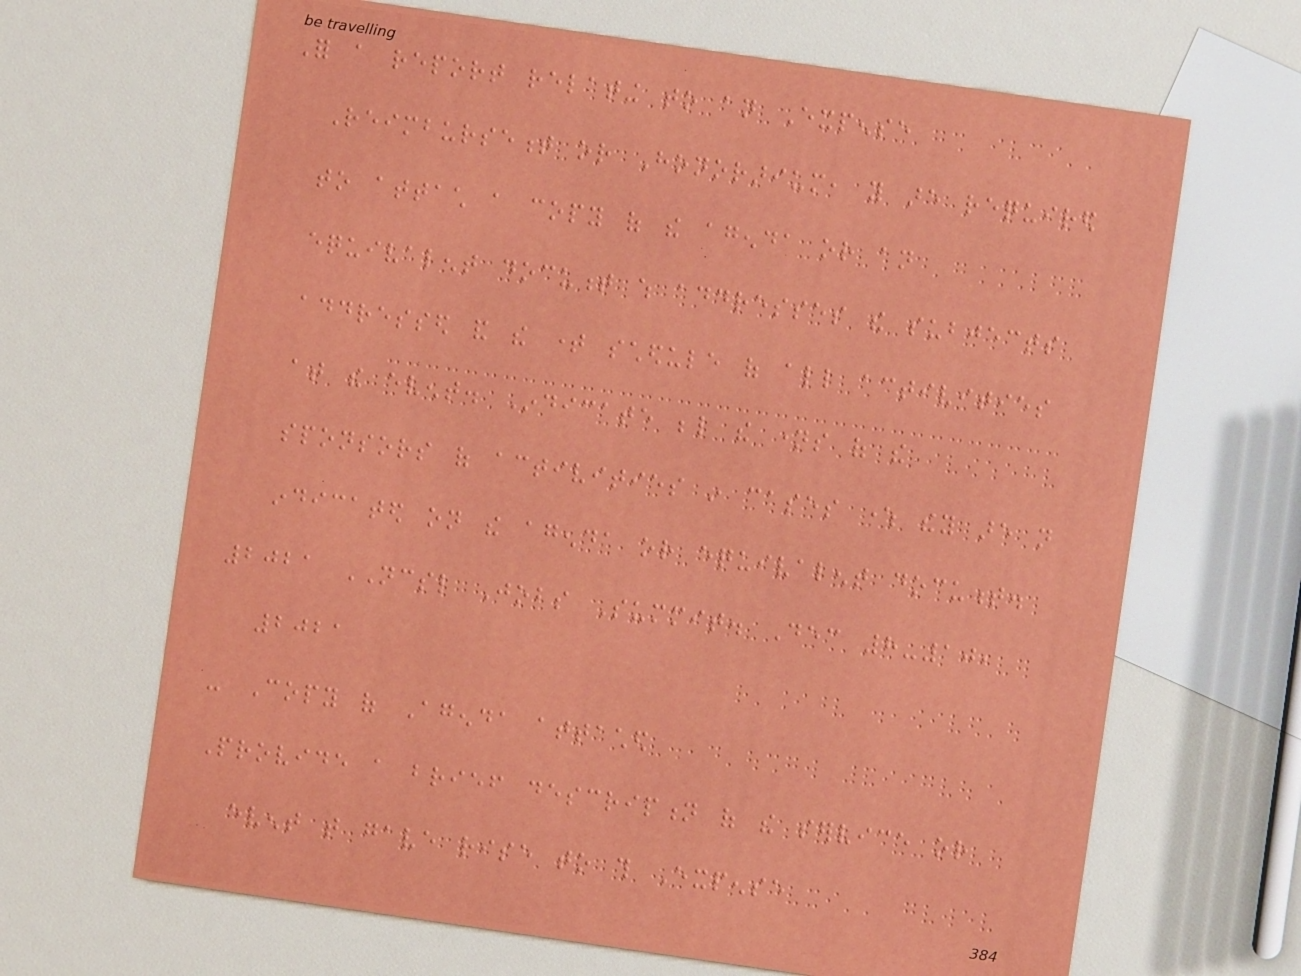For a report relating to an Expense
Reimbursement or Honorarium, you are required
to attach a copy of the agenda or an
equivalent document which addresses the subjects
addressed and the time schedule of all activities
at the event. Indicate below the names of the
sponsors of activities in cases where they are not
indicated on the agenda or equivalent document.
2021 NCSL Jobs Summit. Dec 8-10,
2021
- Copy of Agenda attached
Provide a brief description of the service or
event that gave rise to this Expense
